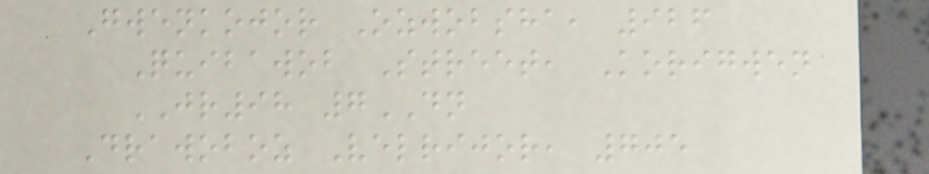Gwenkojor Ozwobsha, 926
Quibawob Street, Korigwen
JR98 7DN
Drawoboz Velrijor, 705
